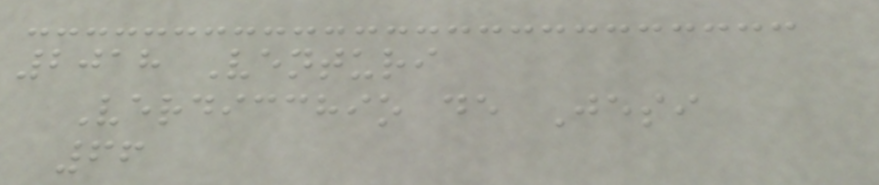2018 Venturi
Verdicchio de Jesi
66
